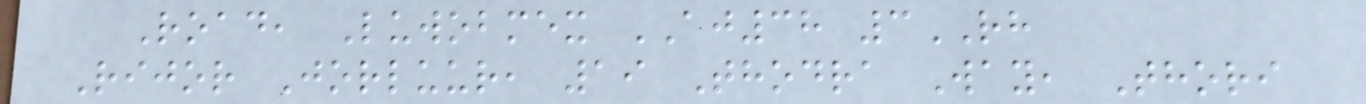Road, Luwobmex AJ38 3RH
Rijor Jorluur, 19 Thodra Way, Thori
